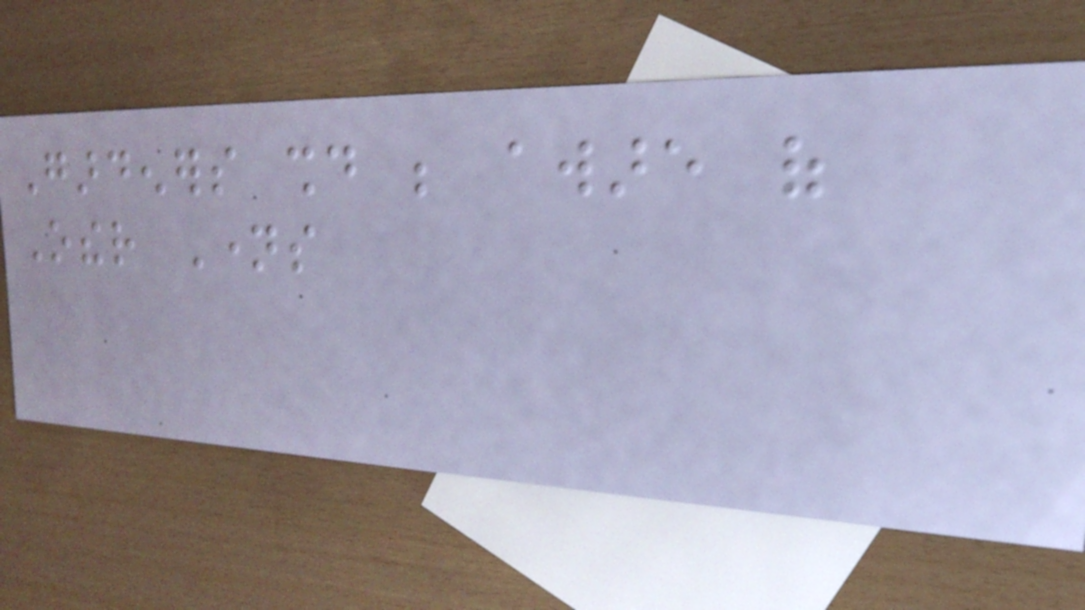Gardeners should be aware of
Other Names
